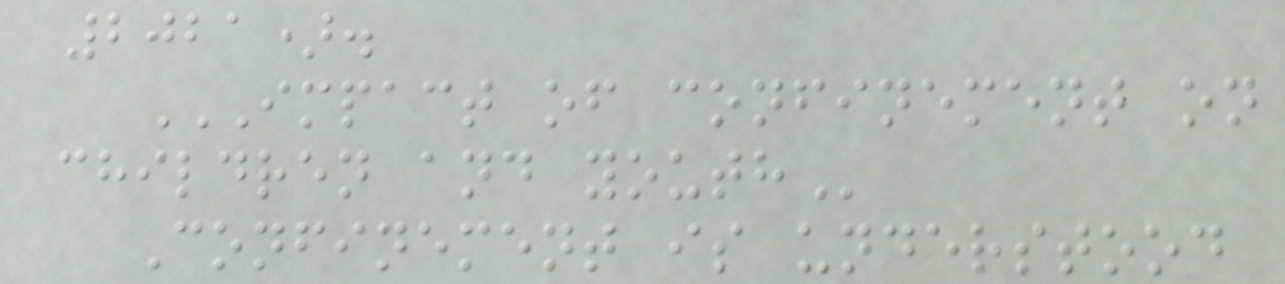2021).
IMPACT OF CONFINEMENT ON
CHILDREN AND YOUTH
Confinement is understood
